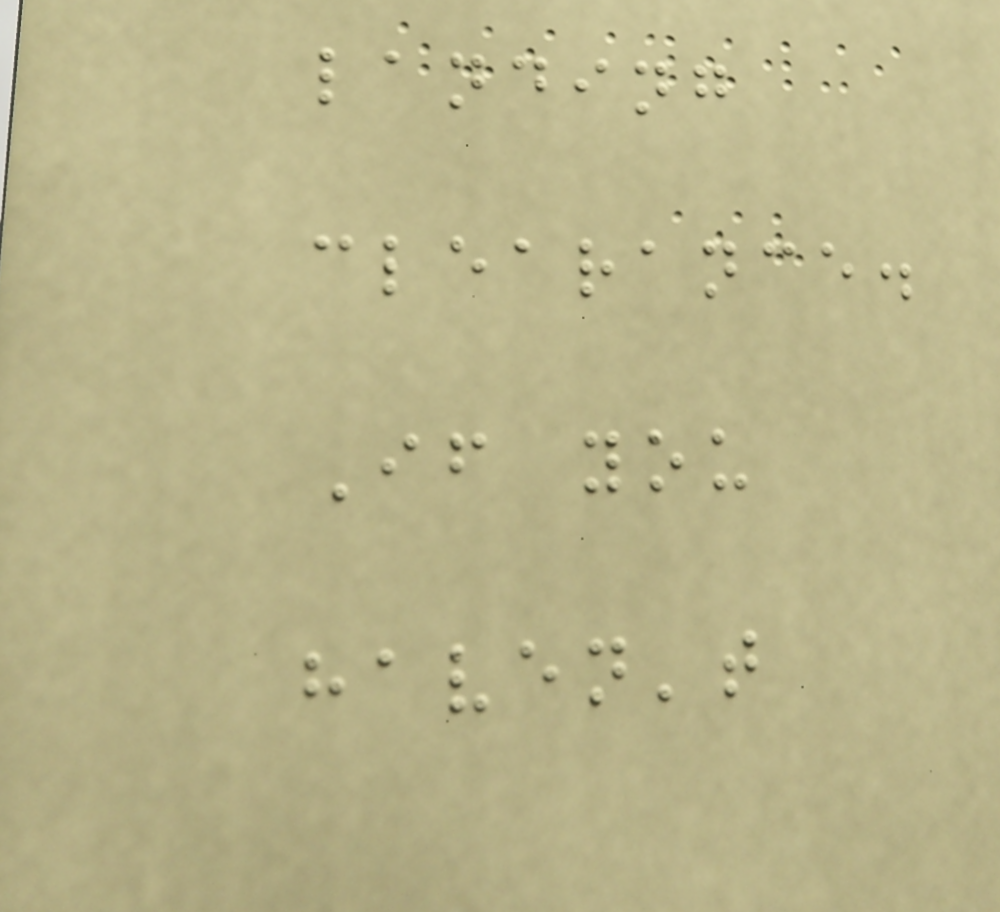landing
clearance.
If you
haven't
